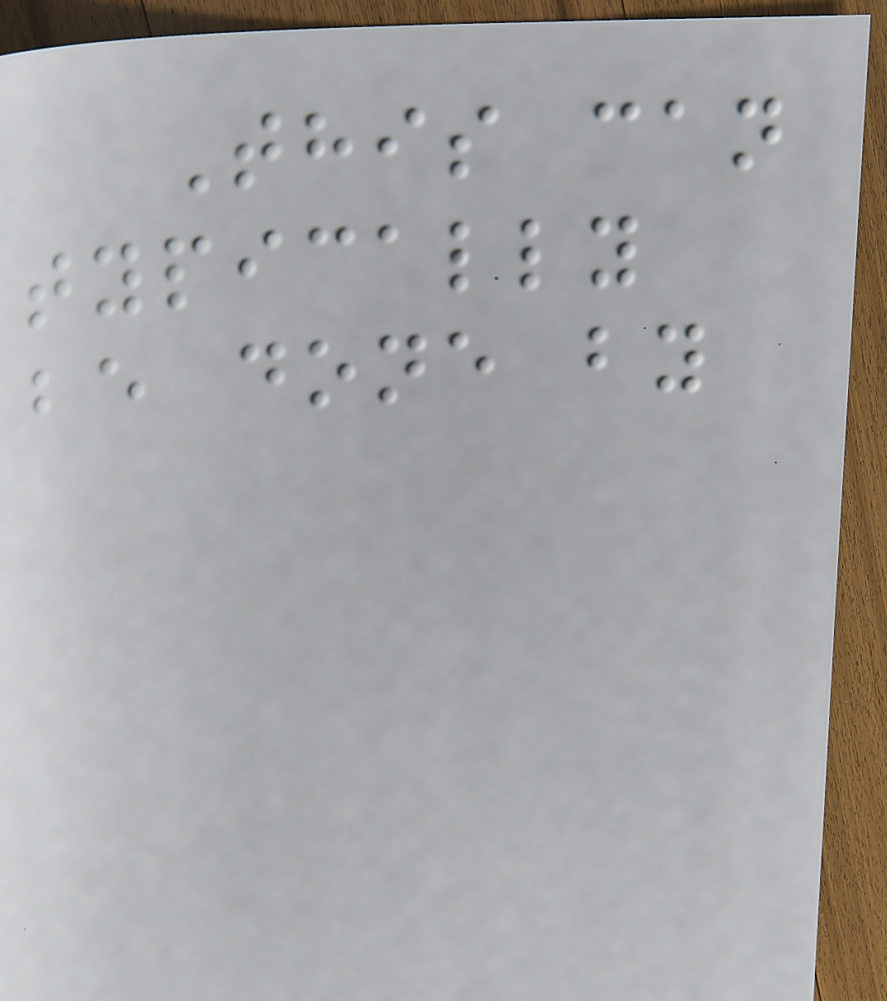This can
typically
be done by
